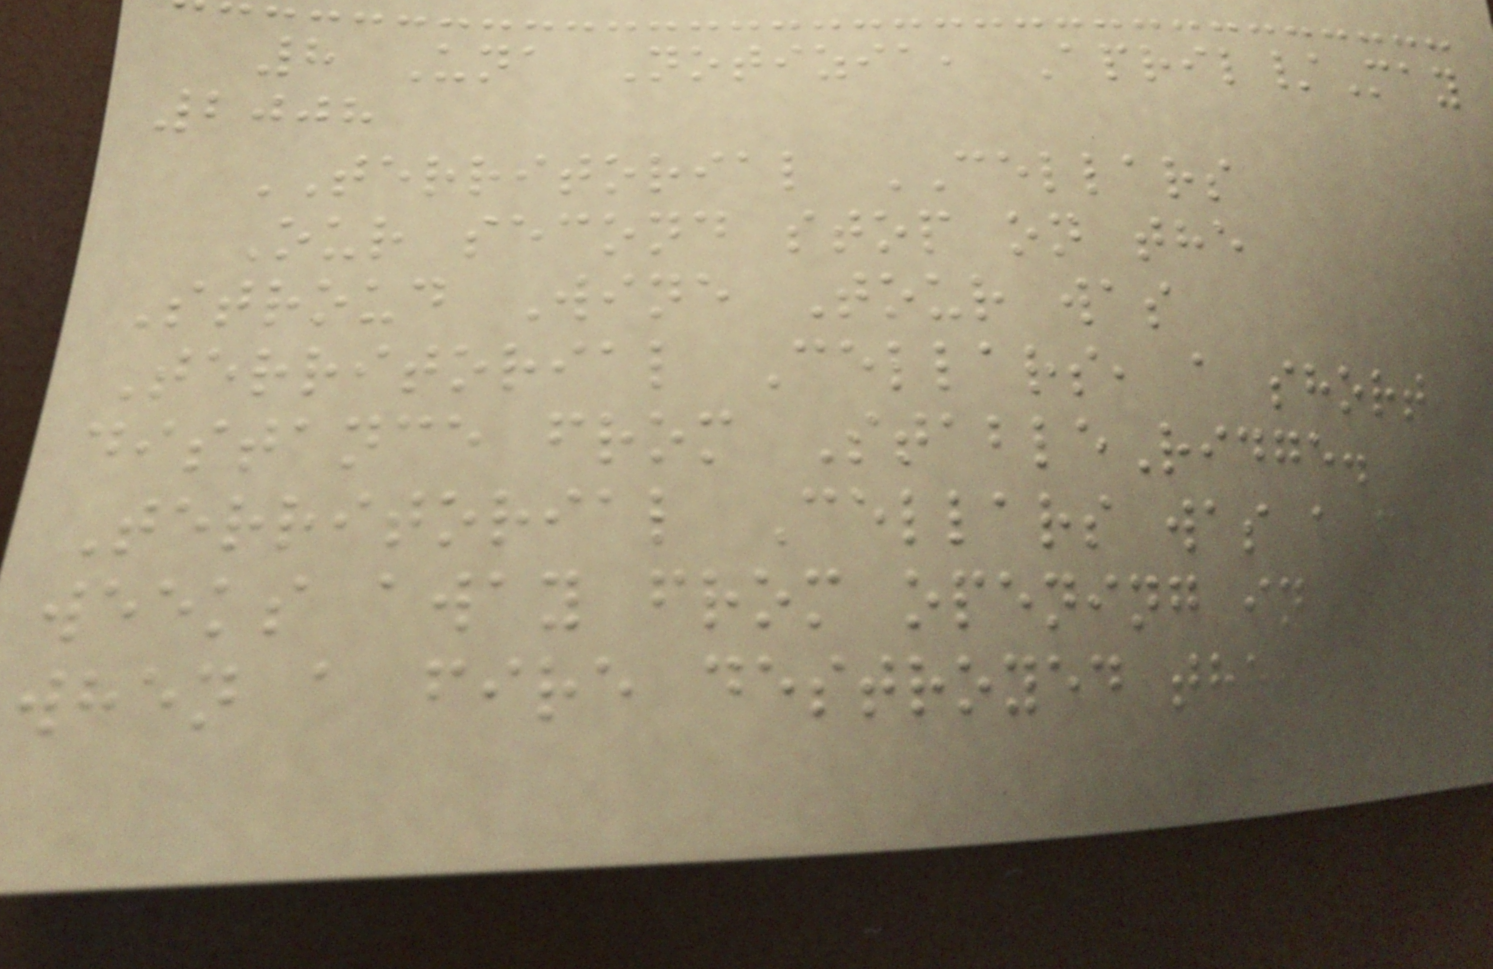8 Una Notizia, April/May
2008
TERRITORIAL CELLARS
Our second stop on the
Stroud Wine Tour was
Territorial Cellars, a short
distance from StableRidge.
Territorial Cellars was a few
weeks away from opening in 2006
when a fire destroyed their
